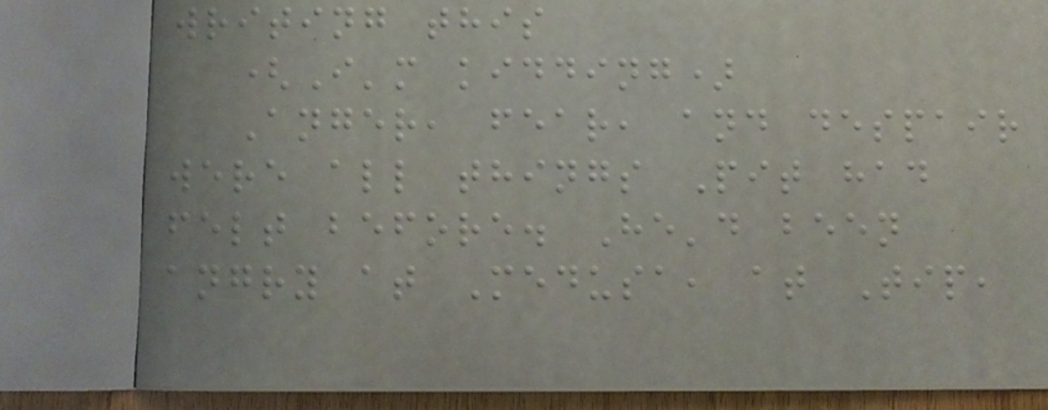writing this
(I'm kidding)
Anger, fear, and despair
were all things Pit had
felt before. He'd been
angry at Medusa, at Tip,
